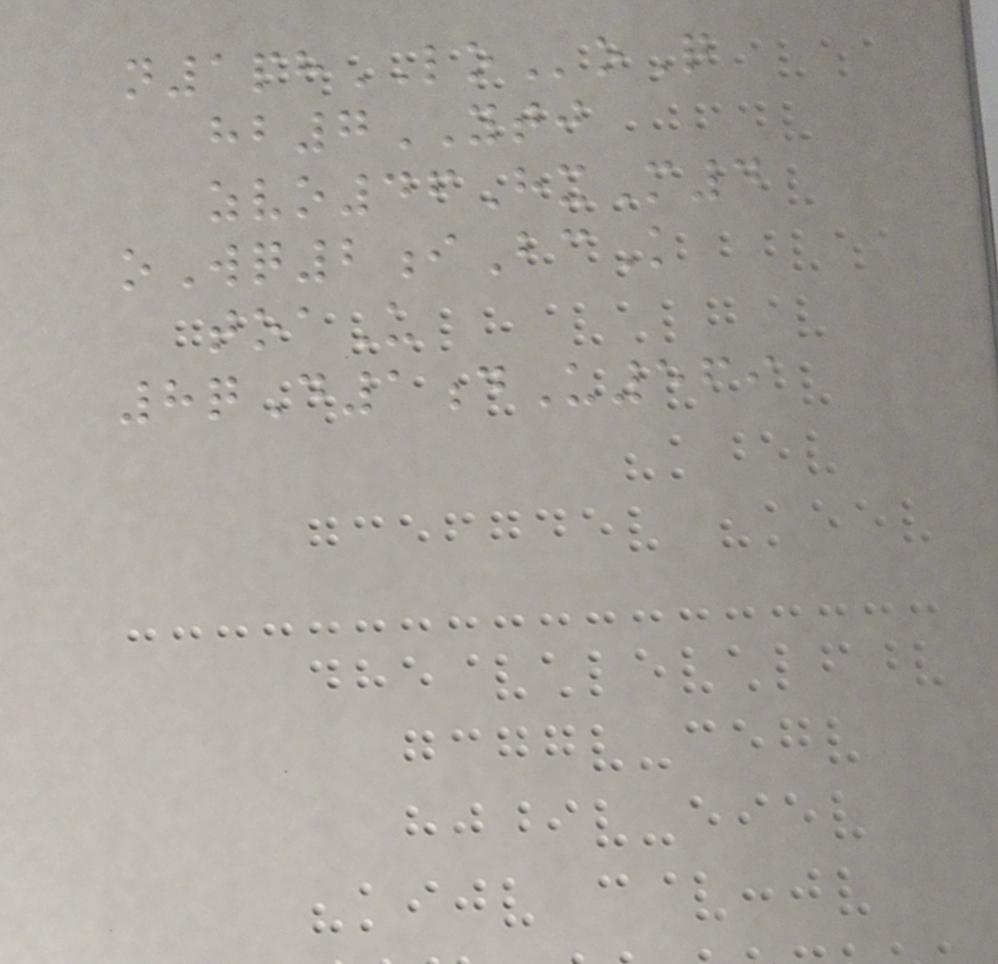n1phLOoQ
hb7YTJ
zvo46HxM4
oWq2iBcK
toaU
8qD1dU569
